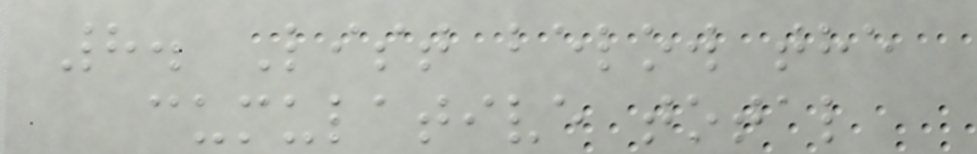8. List below the
cumulative total
